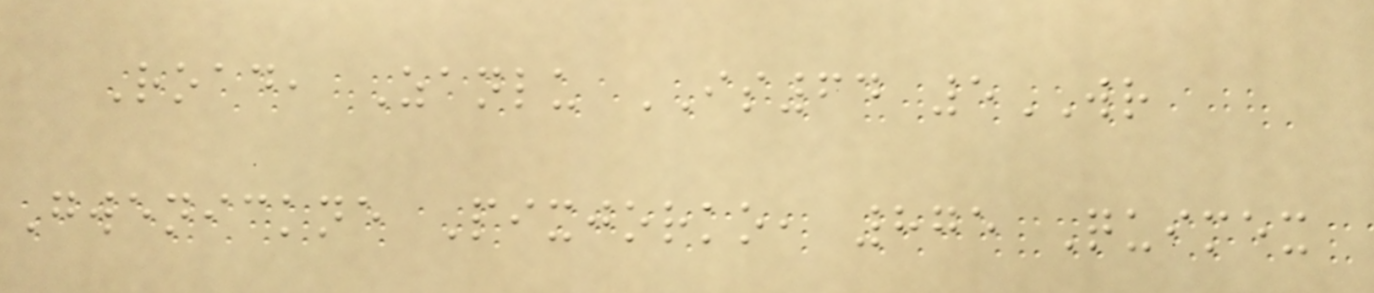Road, Zanlu IS64 5WR
Gwenickne Pixjorko, 875 Quimex
